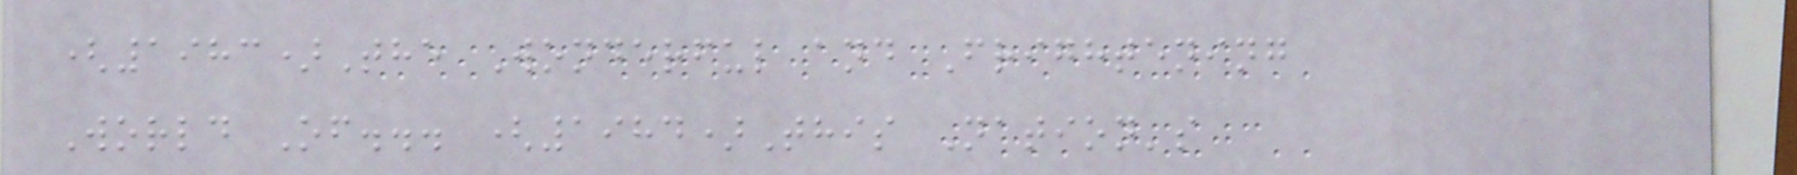(1983)The Wonderful and Frightening
World Of... (1984)This Nation's
